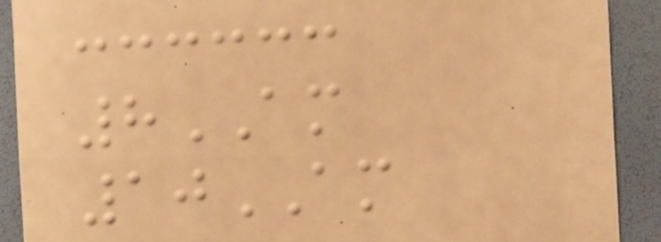8AM
10AM
